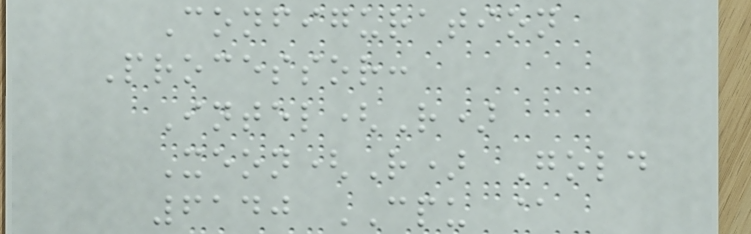Configuration
Processor:
Intel(R)
Xeon(R) Gold
6140 CPU @
